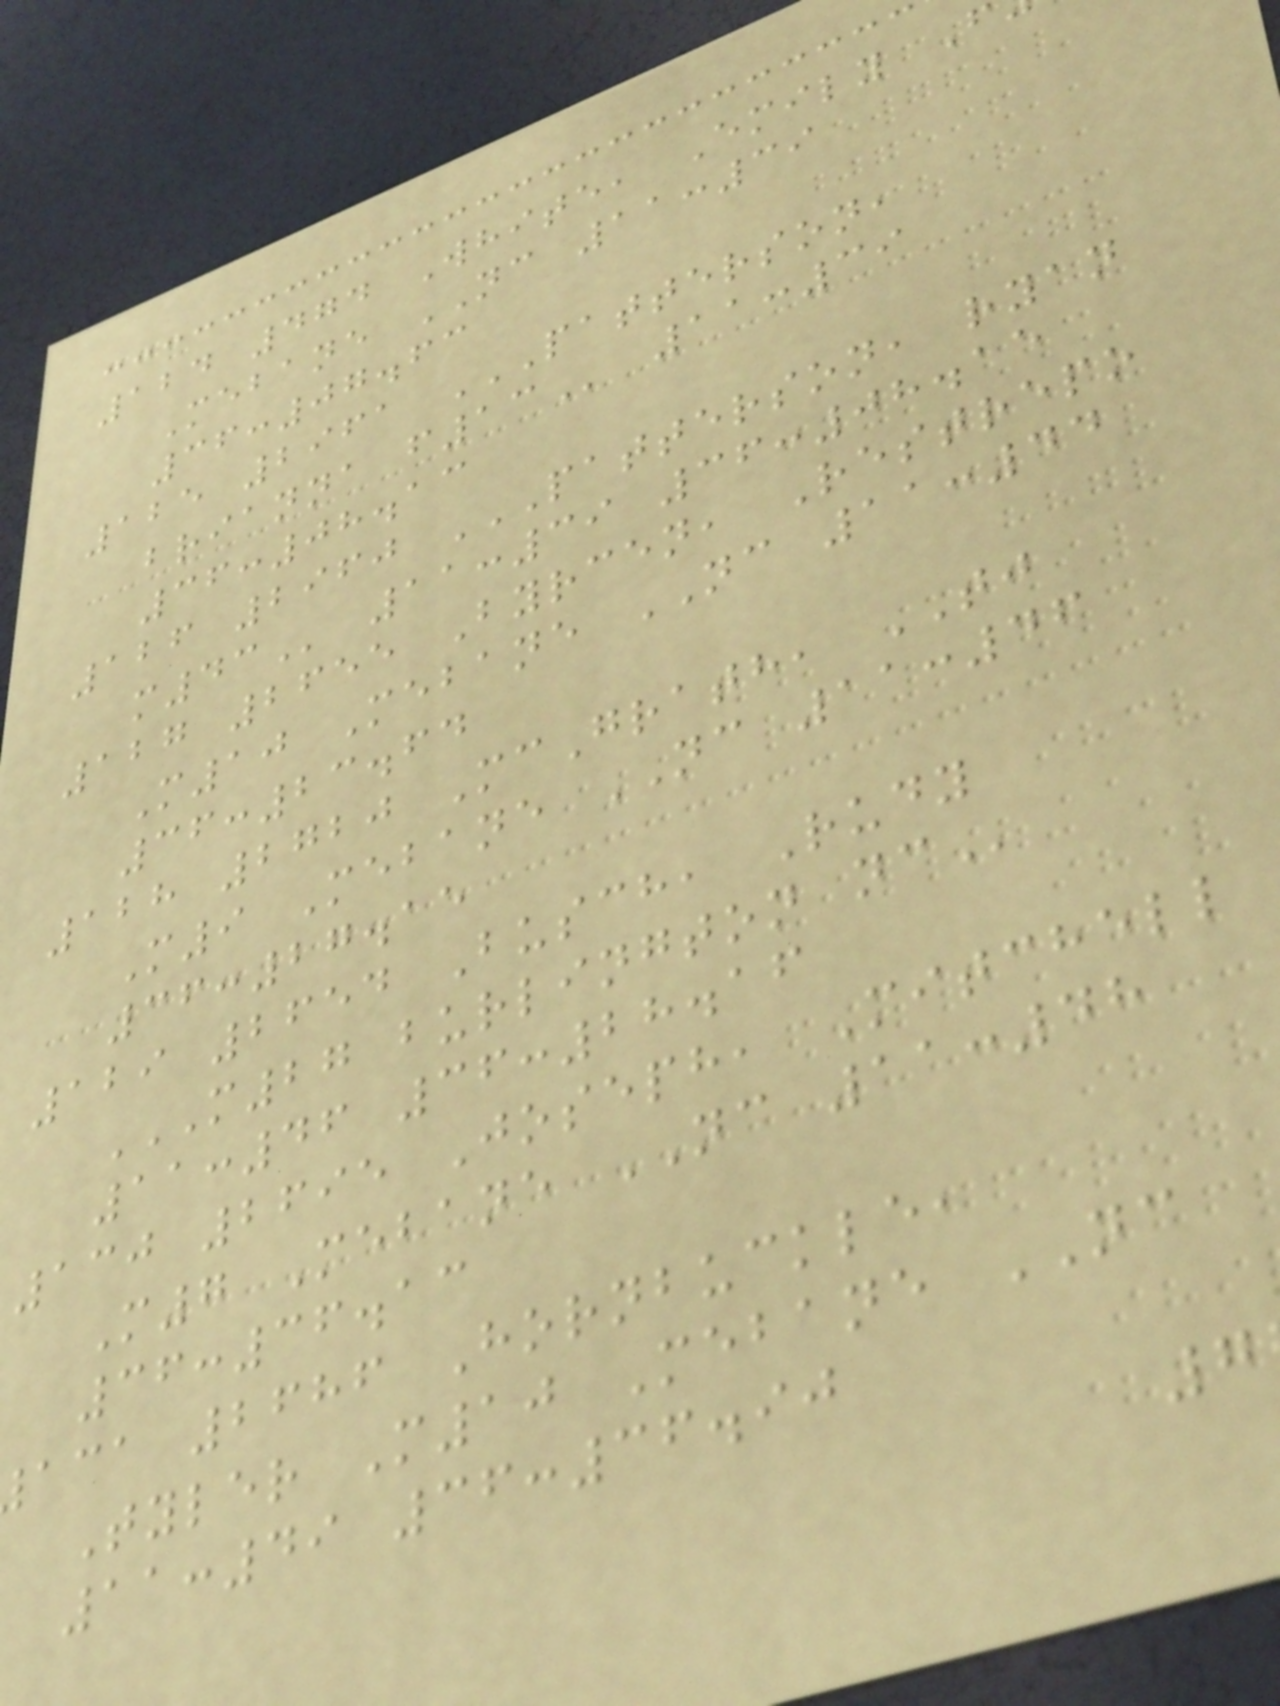124 474 White, Emily
Mebane NC 11:39
36:07.63
125 2961 PATTERSON,
brianna
36:08.13
126 2960 PATTERSON, RYAN
11:39 36:08.15
127 2655 Byrcen, Restrepo
M10 Mebane NC 11:44
36:23.64
128 2720 McGrath, TJ
M9 Mebane NC 11:46
36:27.15
129 2654 Busch, Rudy
M27 BURLINGTON NC
11:46 36:28.16
130 2695 Joseph, Mitchell
M7 Mebane NC 11:48
36:36.13
aca 2686 Hornbuckle,
Tyler M10 Mebane NC
11:49 36:36.90
